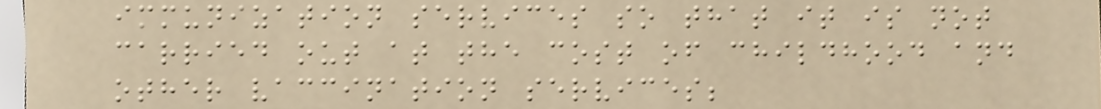immunization services so that it is not
carried out at the cost of childhood and
other vaccination services;
